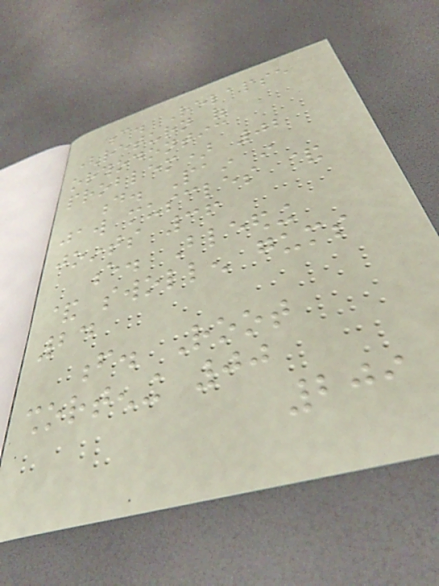c. Relapse
(return of
orthodontic
problem) 02
d. Pain in
jaw muscles &
joints 36
e. Bleeding
& swollen gums
24
f. Root
shortening 00
209
